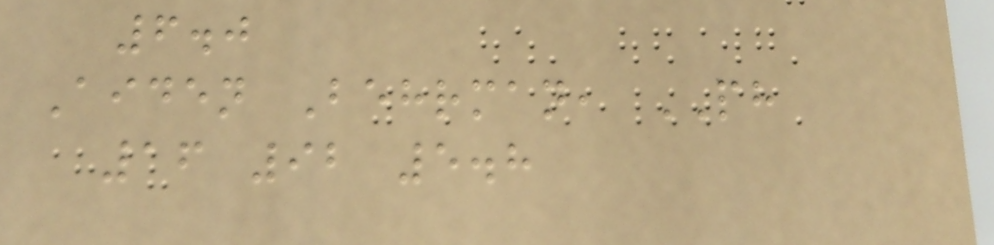6.0
Aiden Behrman, PH
16 92 5.8
